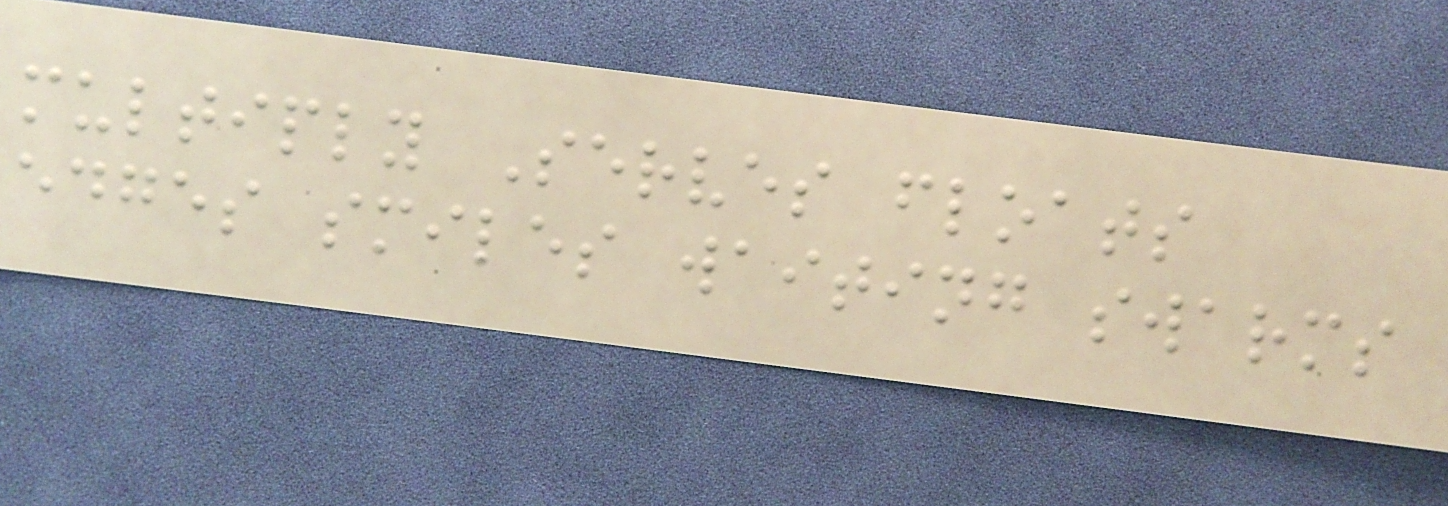multiply Serves floats
edges smiles waiting swarms
